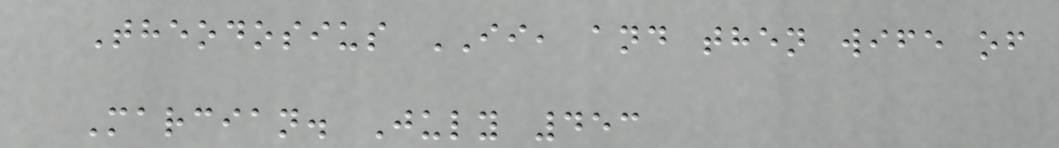Theodosius II, and then wife of
Marcian. July 453
